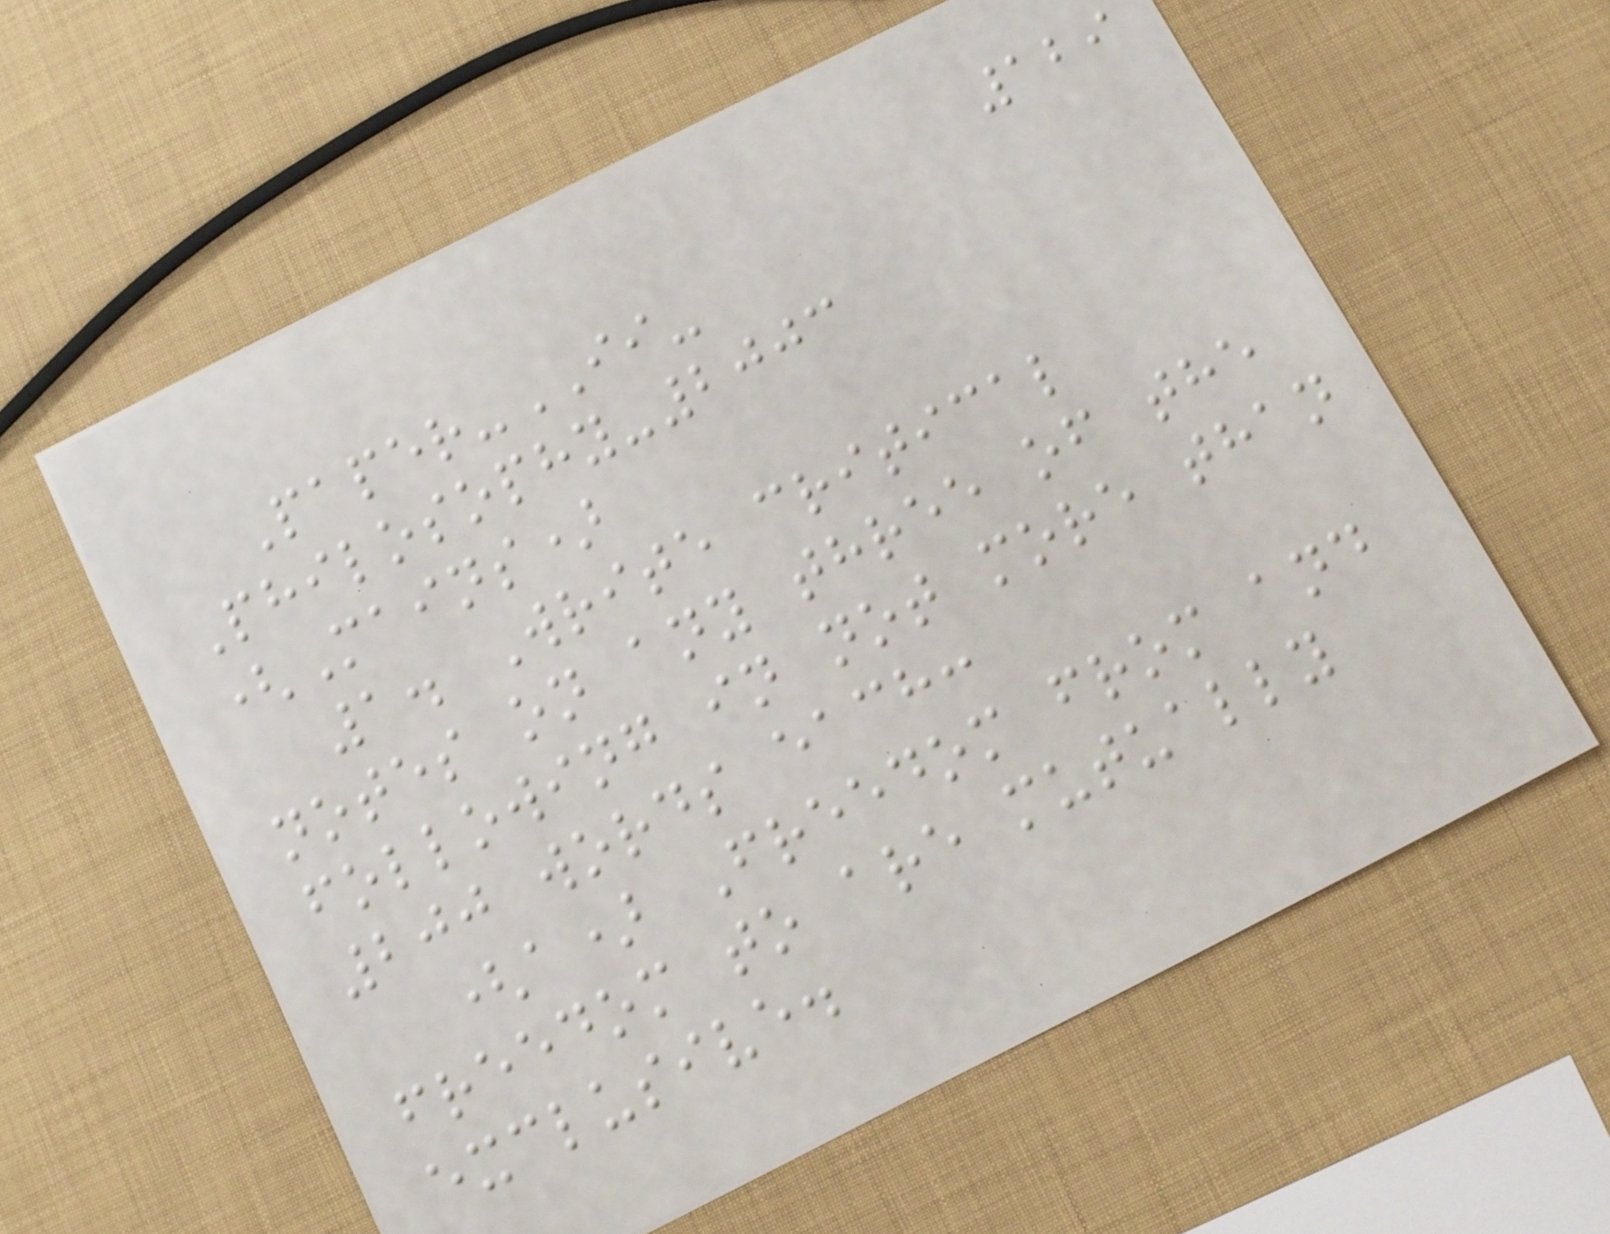129
Paper-II-
Philosophy-2003
(Mains)
1. Write critical
notes on any three of the
following in not more than
200 words each:
(a) Freedom from and
freedom to are mutually
exclusive.
